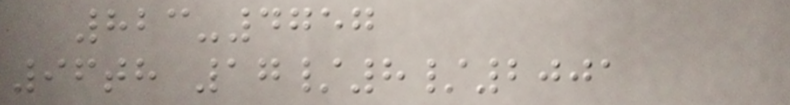823-4757
96th 17/8/2001
